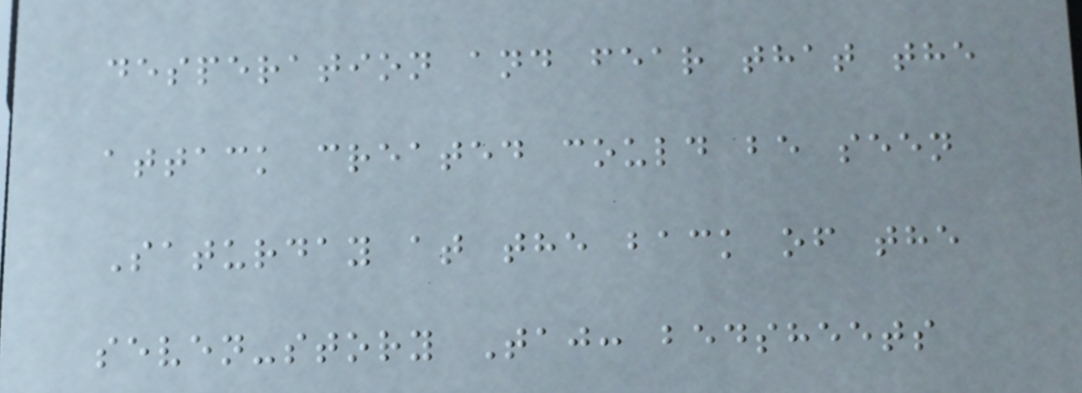desperation and fear that the
attack created could be seen
Saturday at the back of the
seven-story Taj: bedsheets
